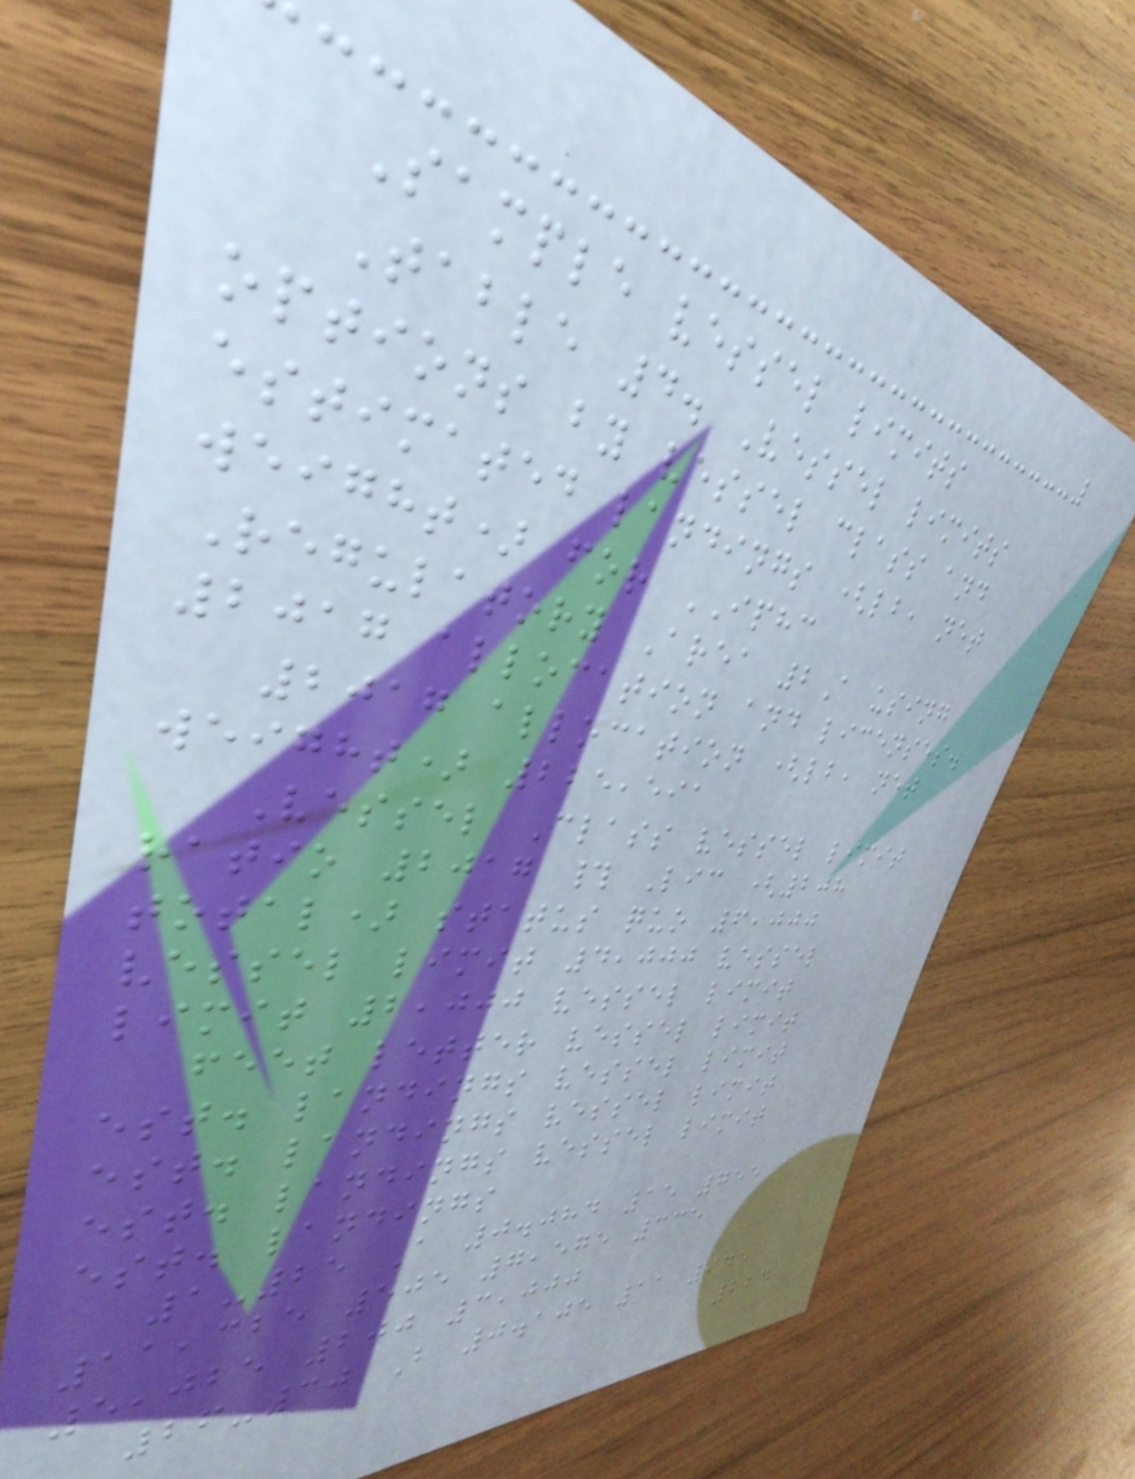Sample vessel limits
Table 4. Vessel limits
options by vessel class and
estimated landings (lb, net
weight) for IPHC
Regulatory Area 2A using
2017 allocation and licenses.
2017 allocation (lb, net
weight) 225,591
Vessel Class vessel limit
ratio 2017 # Lic (208
total) status quo 6,000
vessel limit 4,000 vessel
limit 2,000 vessel limit
feet letter vessel limit
est. landings vessel limit
est. landings vessel limit
est. landings vessel limit
est. landings
1-25 A 0.084 15 755
11,325 505 7,575 335
5,025 200 3,000
26-30 B 0.105 11 945
224
